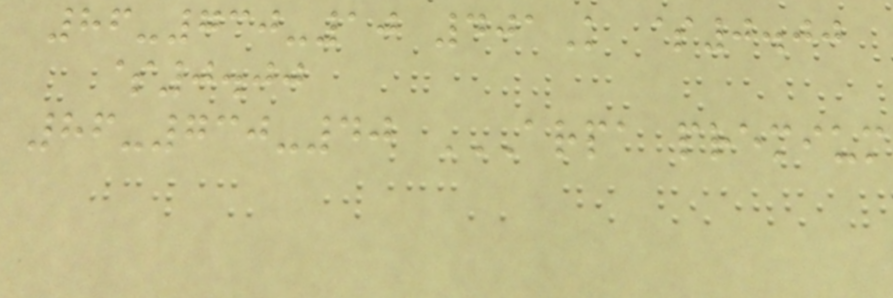86-730-10 401K $0.00
$0.00
86-730-40 ARPA PREMIUM
